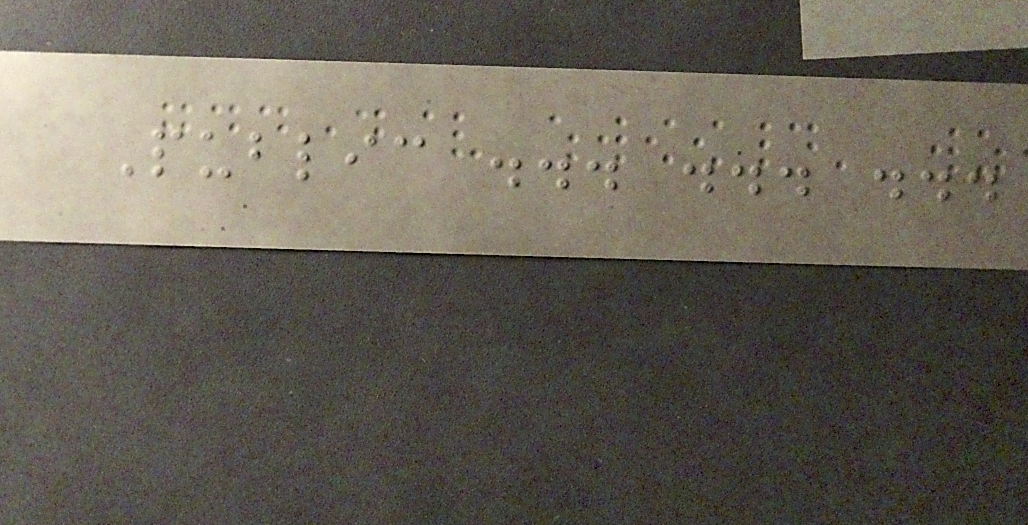Public ... ... ...
